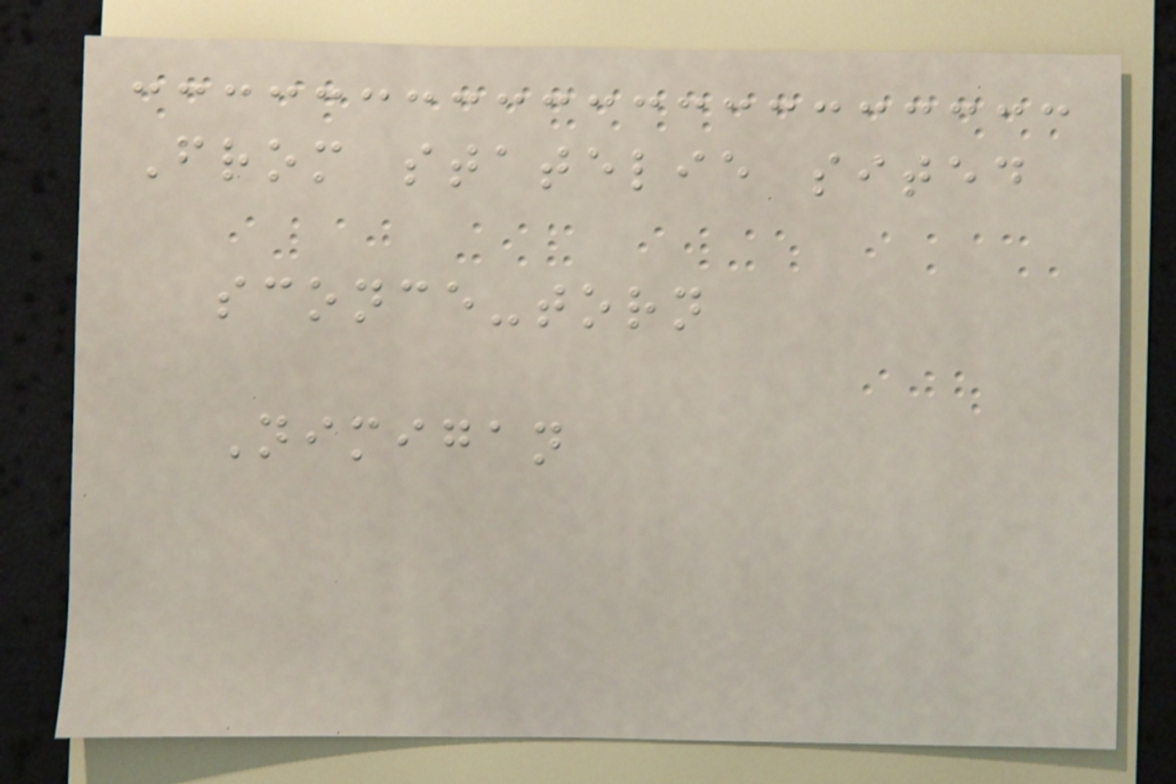From statelie sited
sconce-torn
Nimigan
